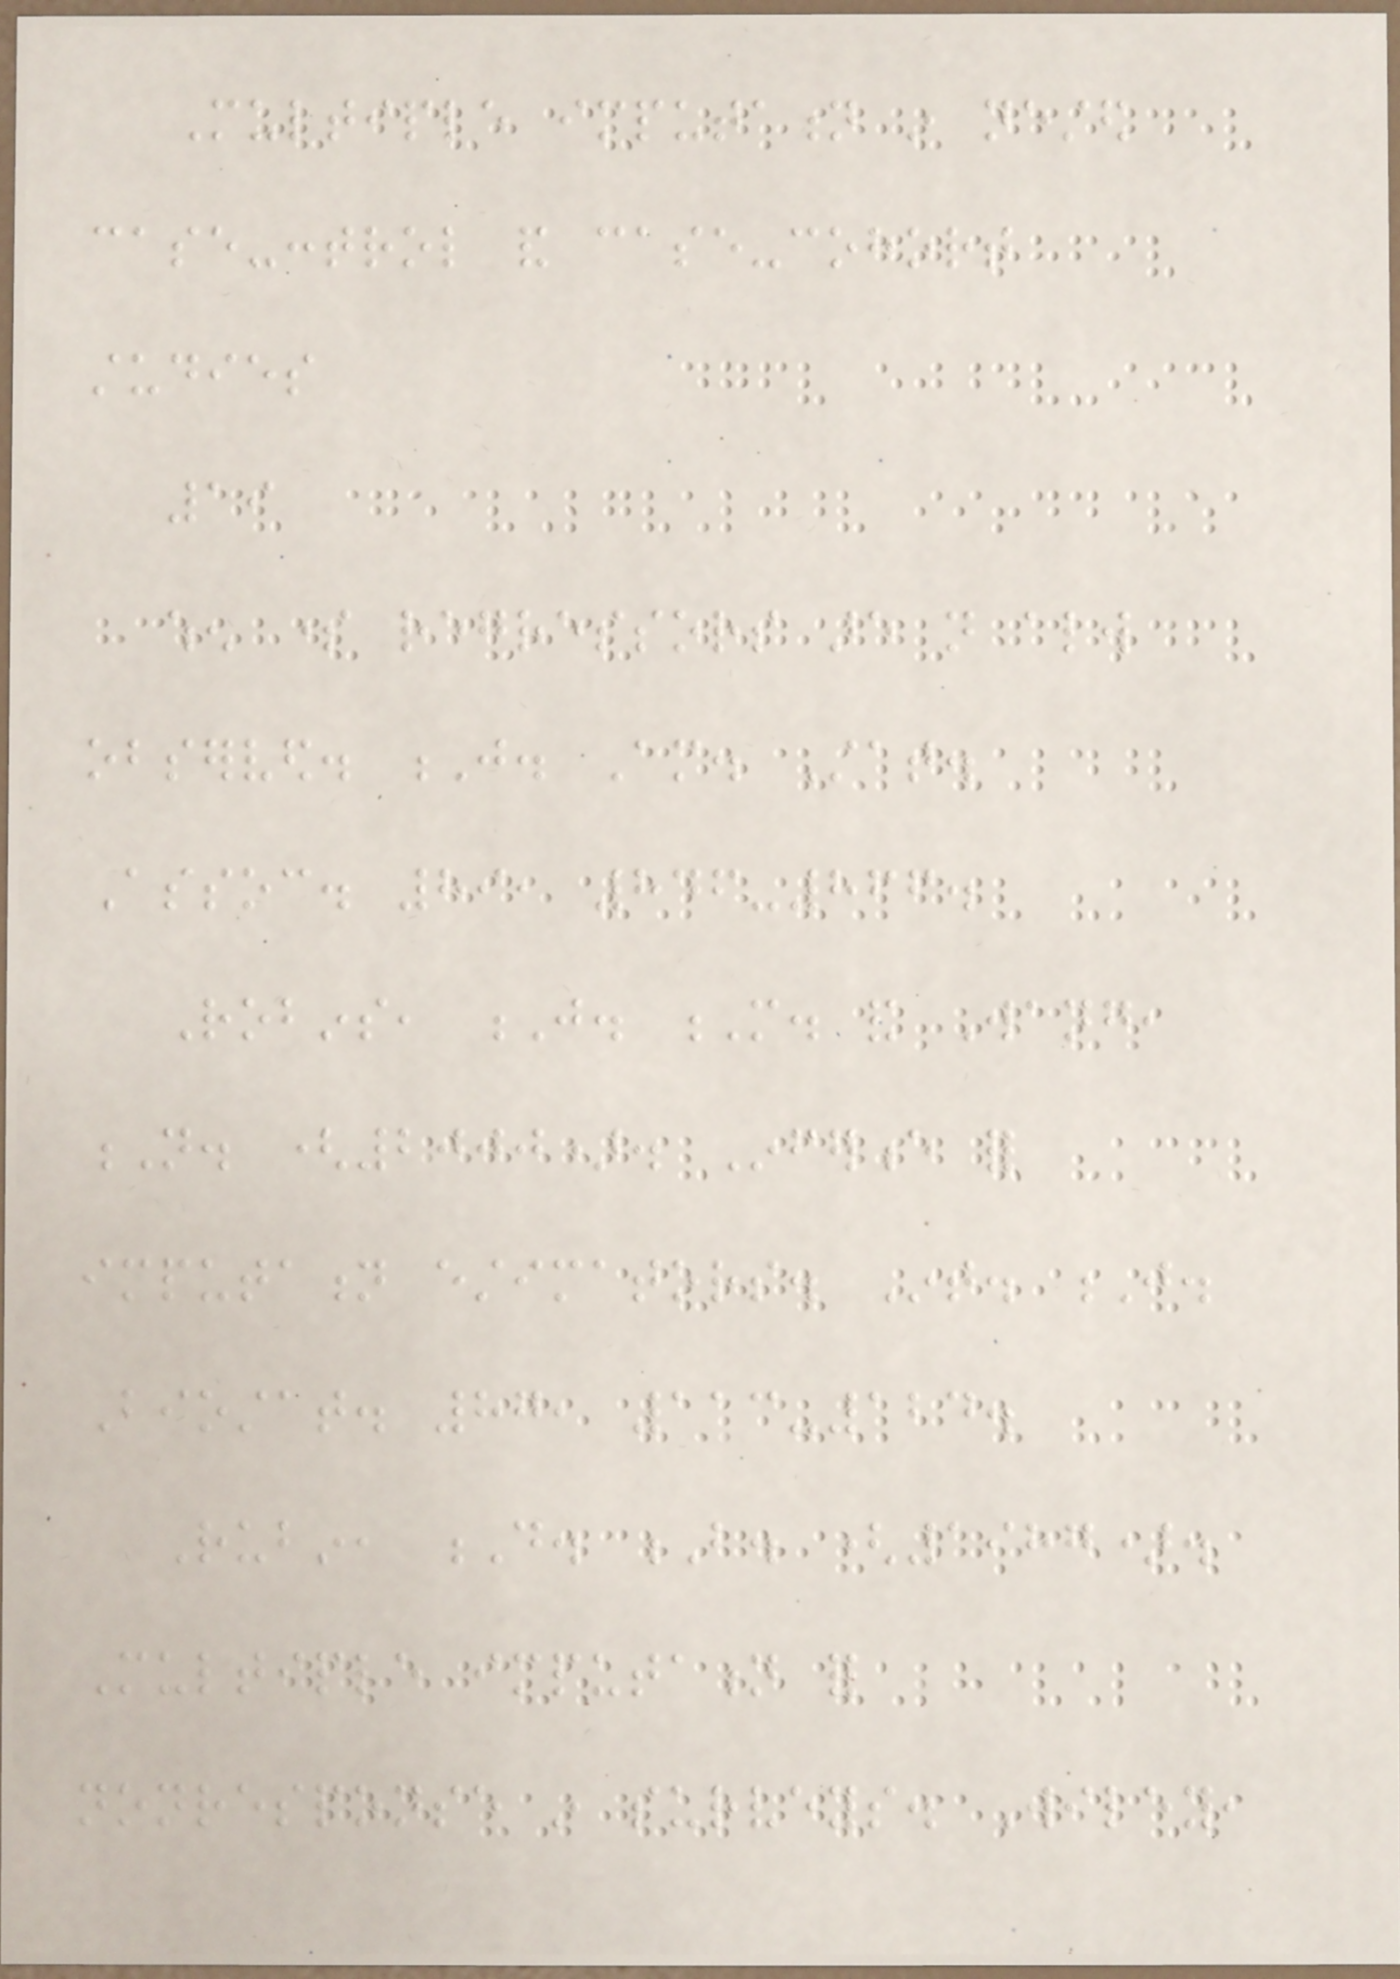Multiple imputation in nested
case-control and case-cohort
studies
19
when some regressors are not always
observed. J. Am. Stat.
Assoc. 89, 846-866.
Robins, J. M. and Wang,
N. (2000). Inference for
imputation estimators. Int. J.
Biostat. 87, 113-124.
Rubin, D. B. (1987).
Multiple imputation for
nonresponse in surveys. Wiley,
